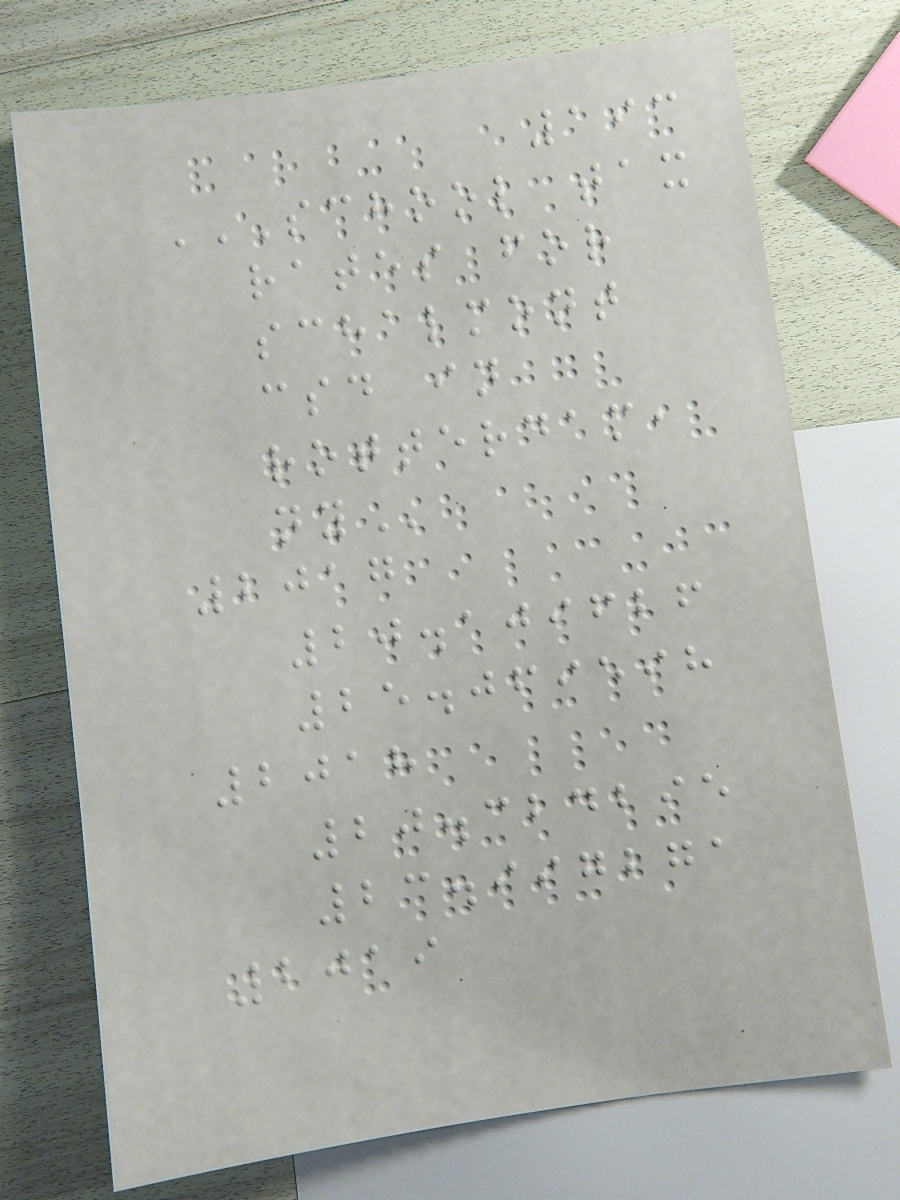193
SCHOOL TAX
RATES FOR
SCHALMONT
CSD IN
ROTTERDAM,
NY
2017
20.109626
25.069598
2018
20.324295
23.997271
2019
